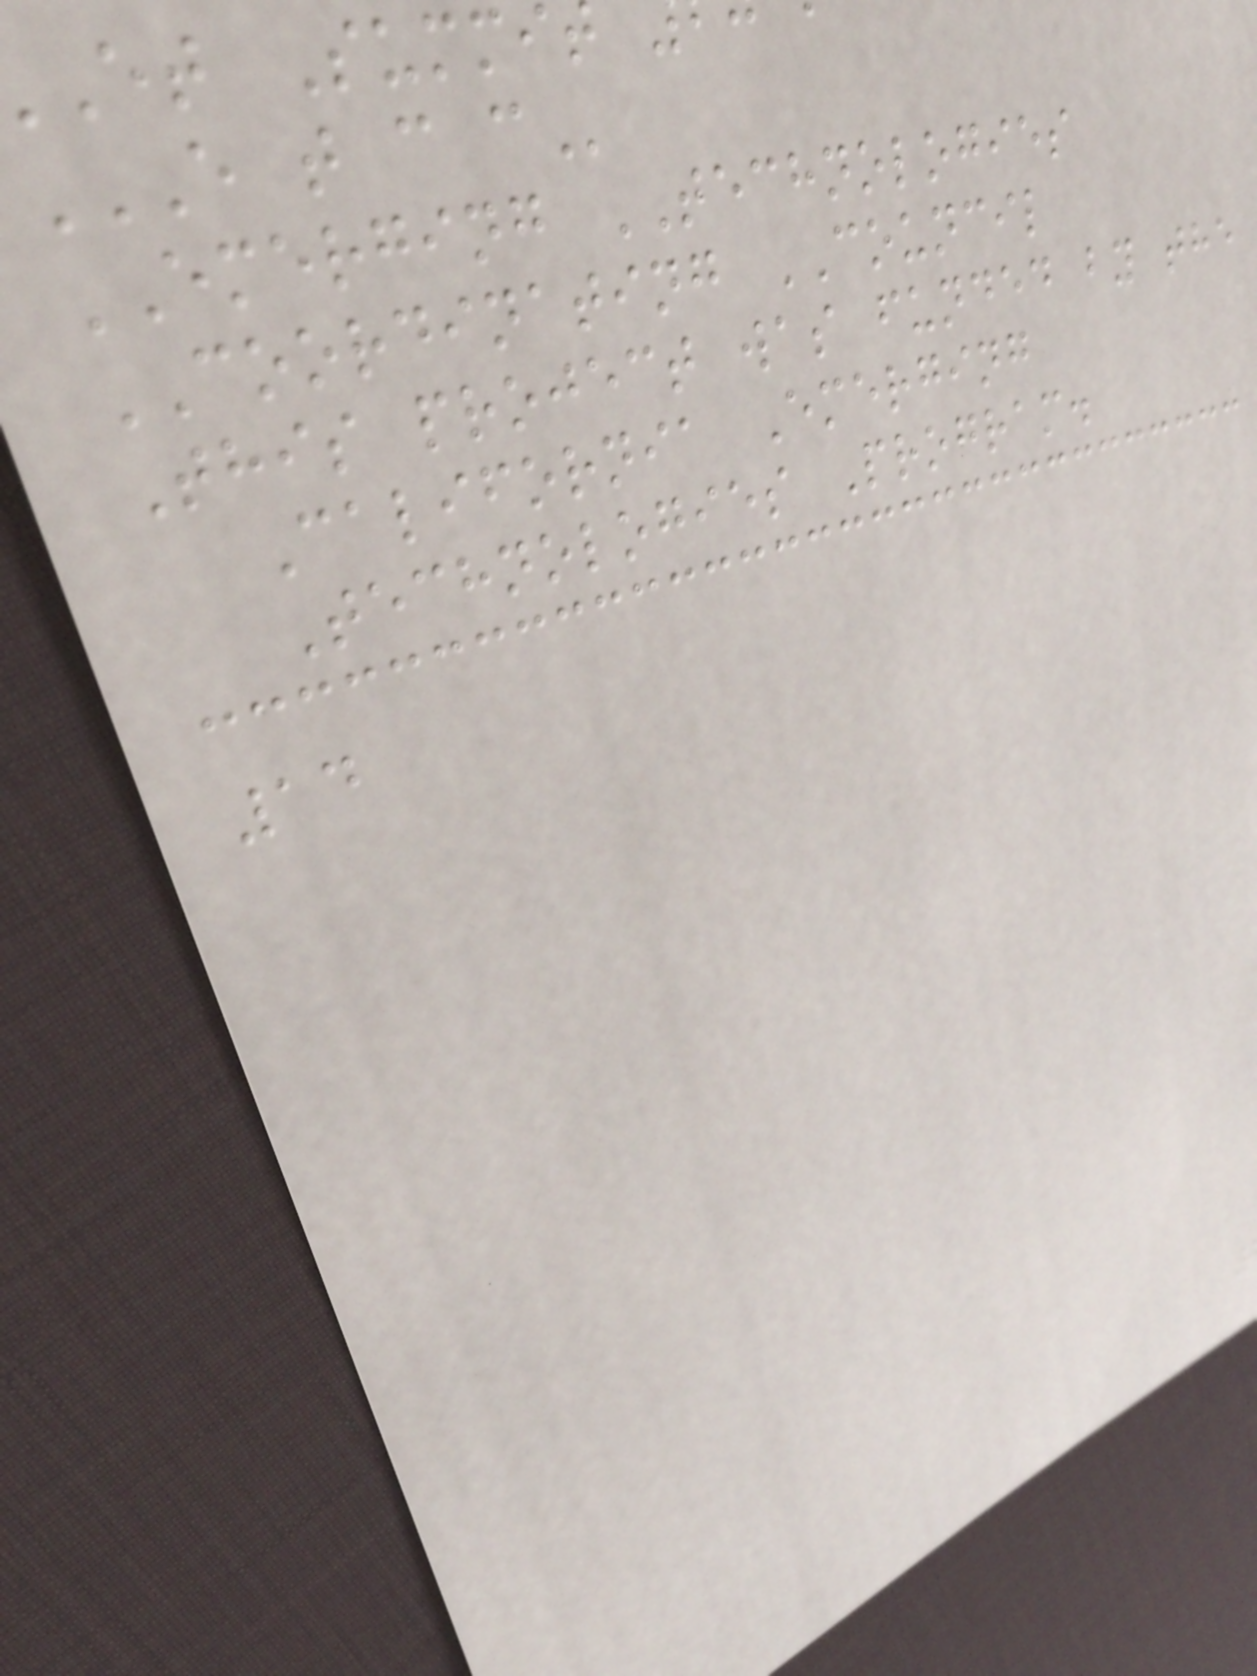et Summi
E T C C
EMERGING TECHNOLOGIES
COORDINATING COUNCIL
This project was funded by the
California Emerging
Technologies Program.
14
